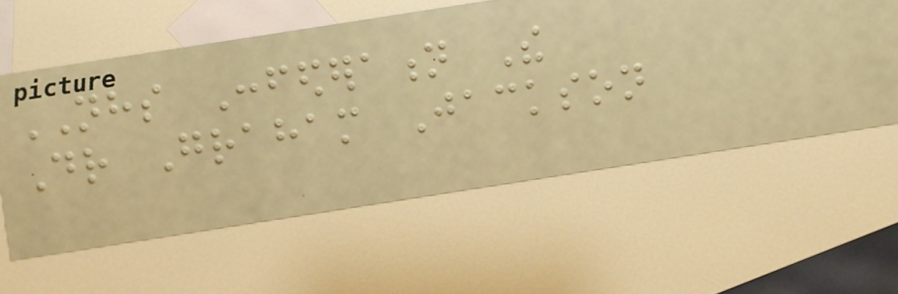NHS Confederation The
Dr Graham Jackson
